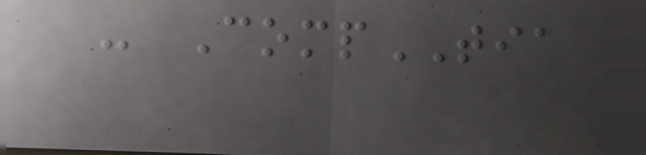- CompTIA
